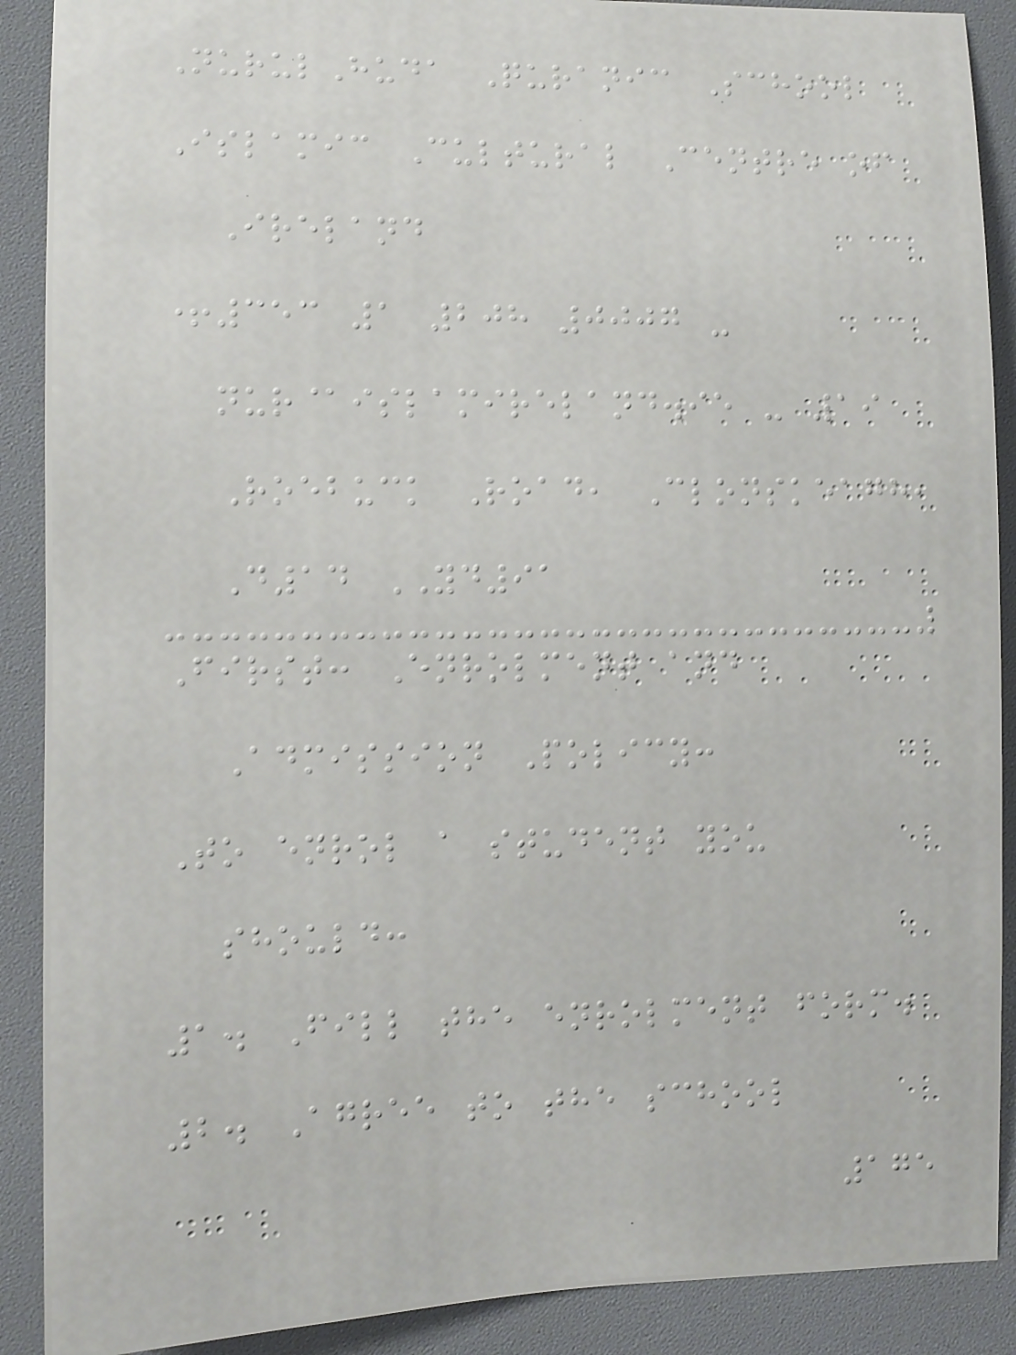NurulHuda Quranic School
Islamic Cultural Centre of
Ireland
+353 1 208 0007 -
nur@islamireland.ie - 19
Roebuck Road, Clonskeagh,
D14 YD91
First: Enrolment and
Admission Policy:
To enrol a student you
should:
1. Fill the enrolment form.
2. Agree to the school
175
